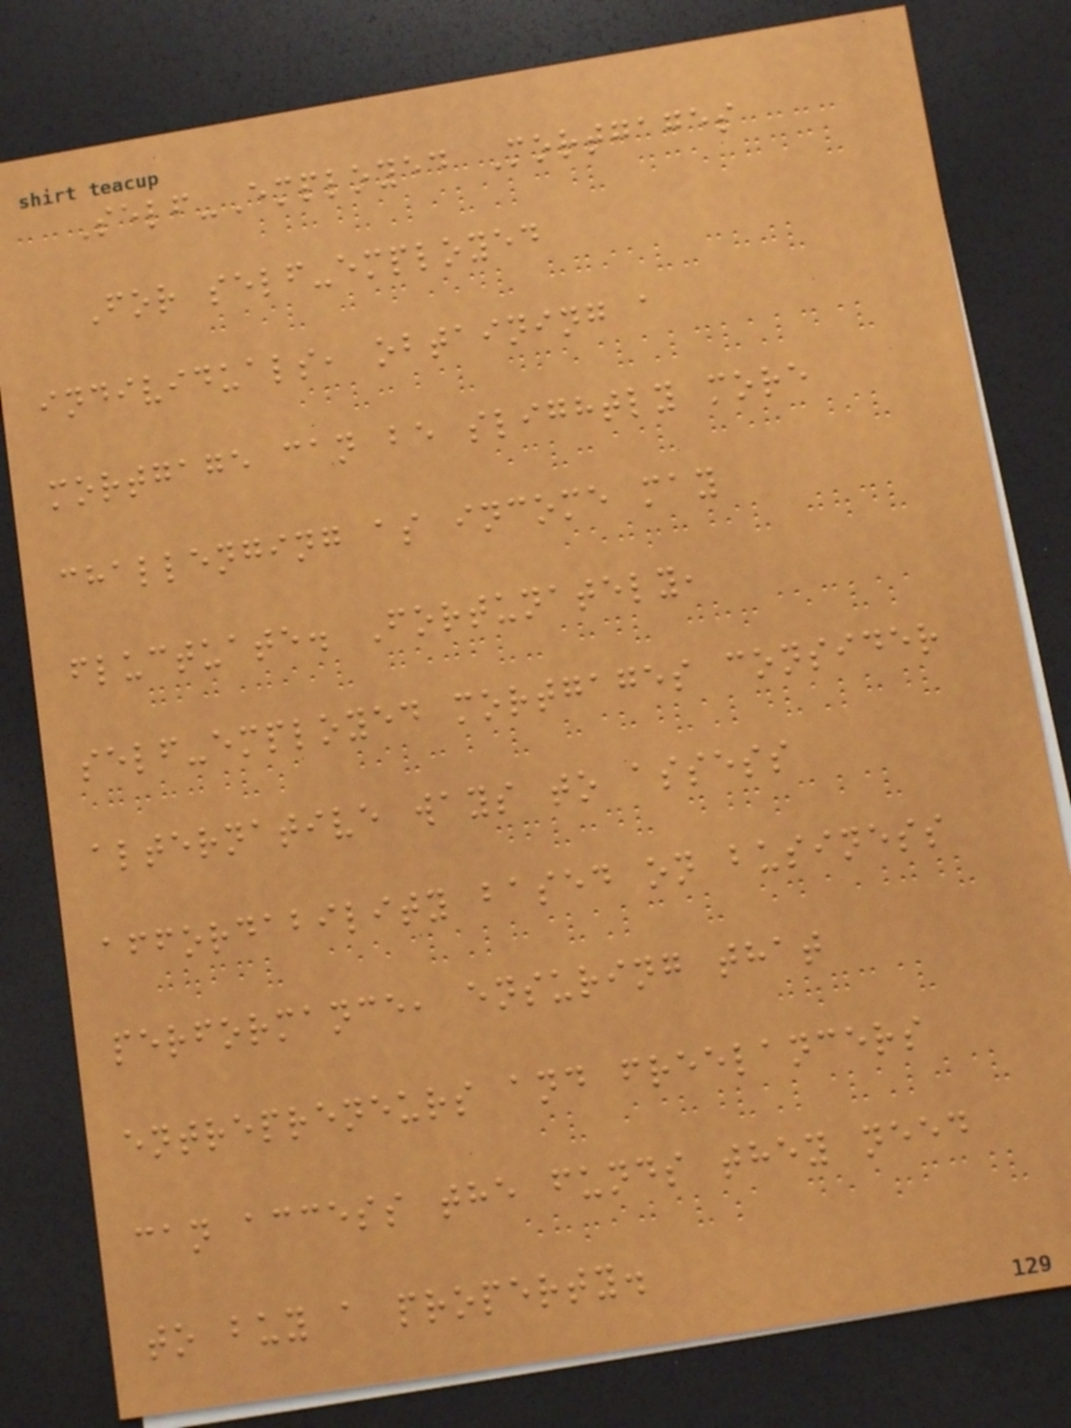Self-Employed Mortgages
For self-employed
individuals, obtaining a
mortgage can be slightly more
challenging as income may
fluctuate. Fortunately,
self-employed mortgages consider
alternative ways to assess
affordability based on business
performance, ensuring that
entrepreneurs and freelancers
can access the funds they need
to buy a property.
